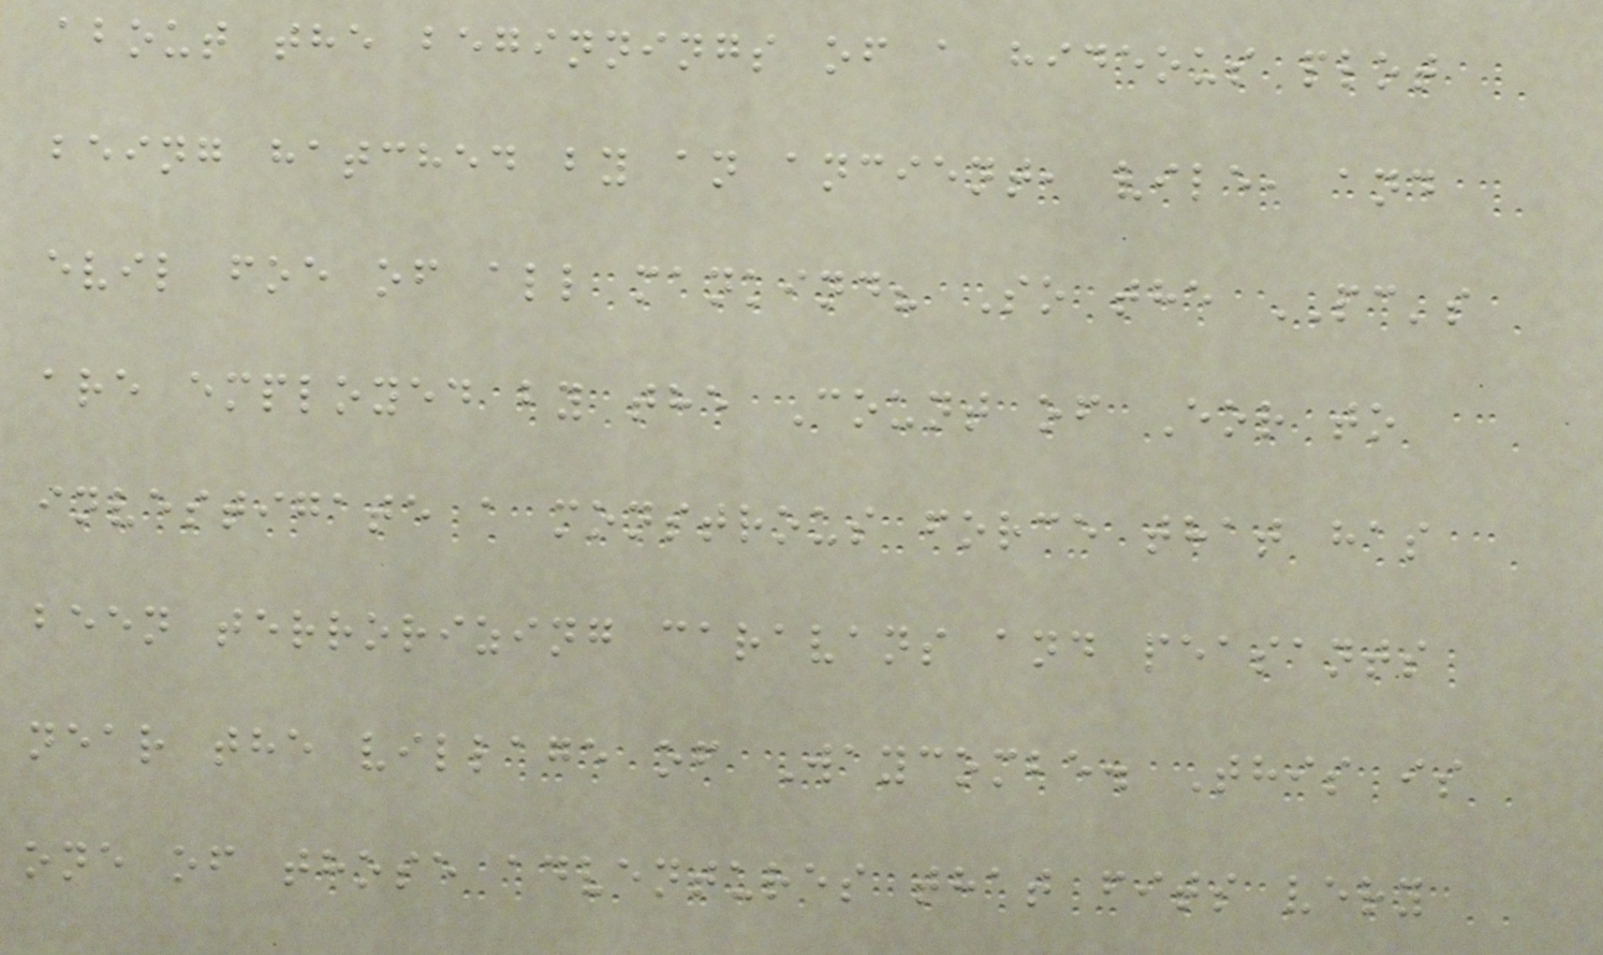about the beginnings of a hideous plot
being hatched by an ancient, vile, and
evil foe of all mankind? So the PC's
are employed by the Count of Eor to
investigate a monstrous force that has
been terrorizing caravans and peasants
near the village of Waycombe. This is
one of those adventures that fits very
